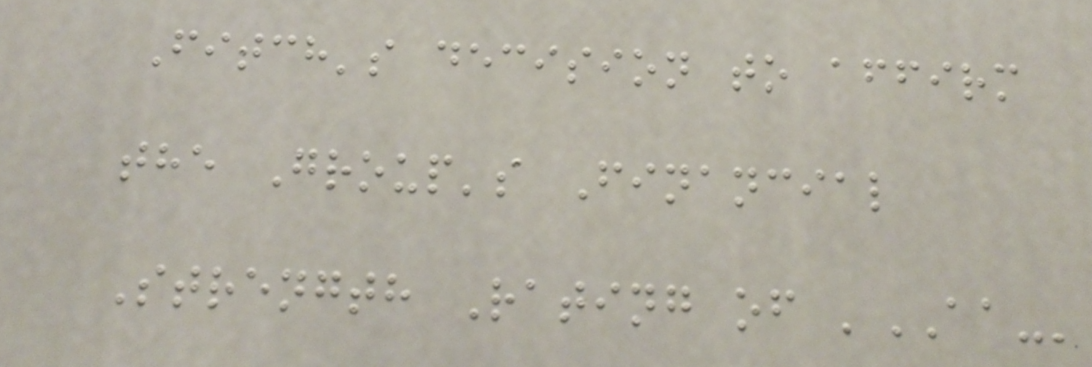Fitch's decision to affirm
the Group's Financial
Strength Rating of 'AA-'
